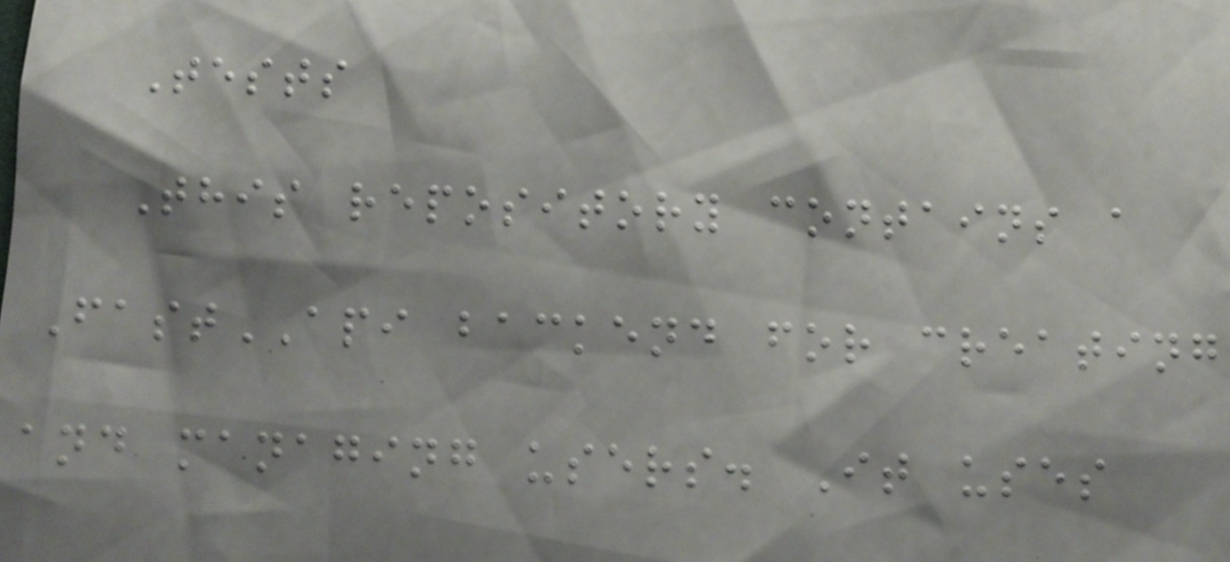Tests
This repository contains a
FastAPI backend for creating
and managing users. It uses
